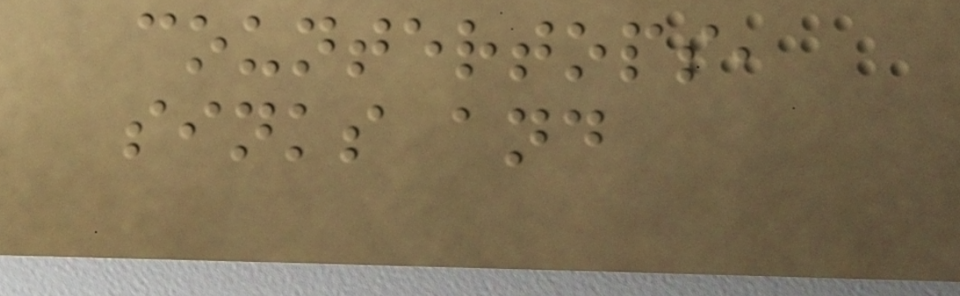countertops,
sinks and
